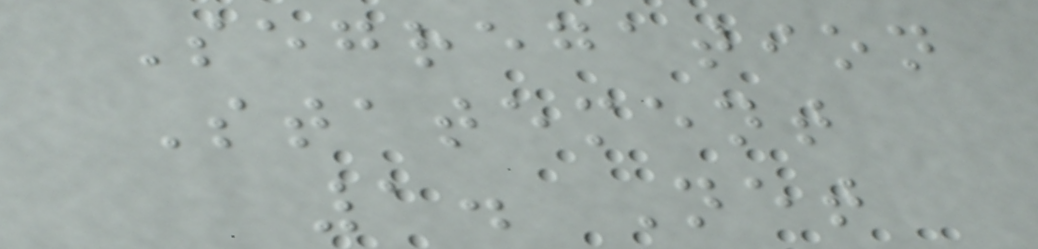Segregation
Statement
1. Net
